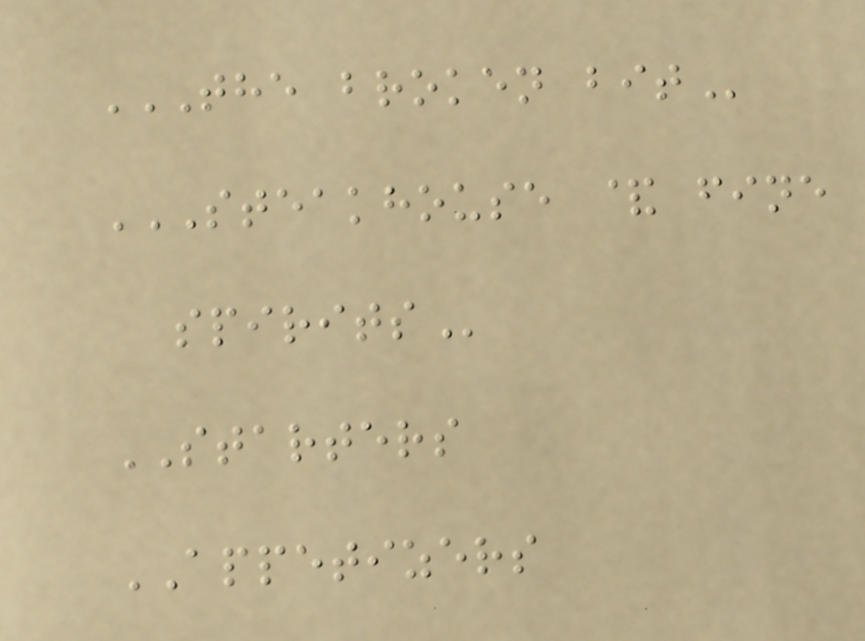THE BROKEN BIT
STEAKHOUSE & FINE
SPIRITS
STARTERS
APPETIZERS
